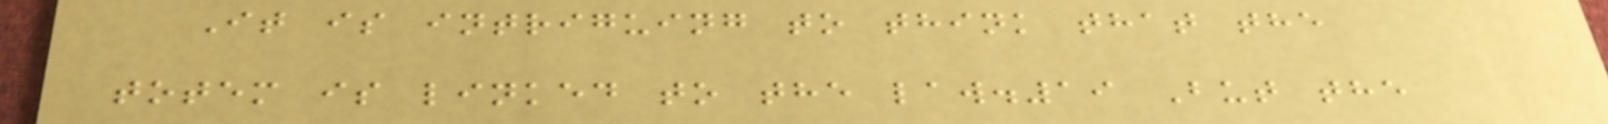It is intriguing to think that the
totem is linked to the law.19 But the
